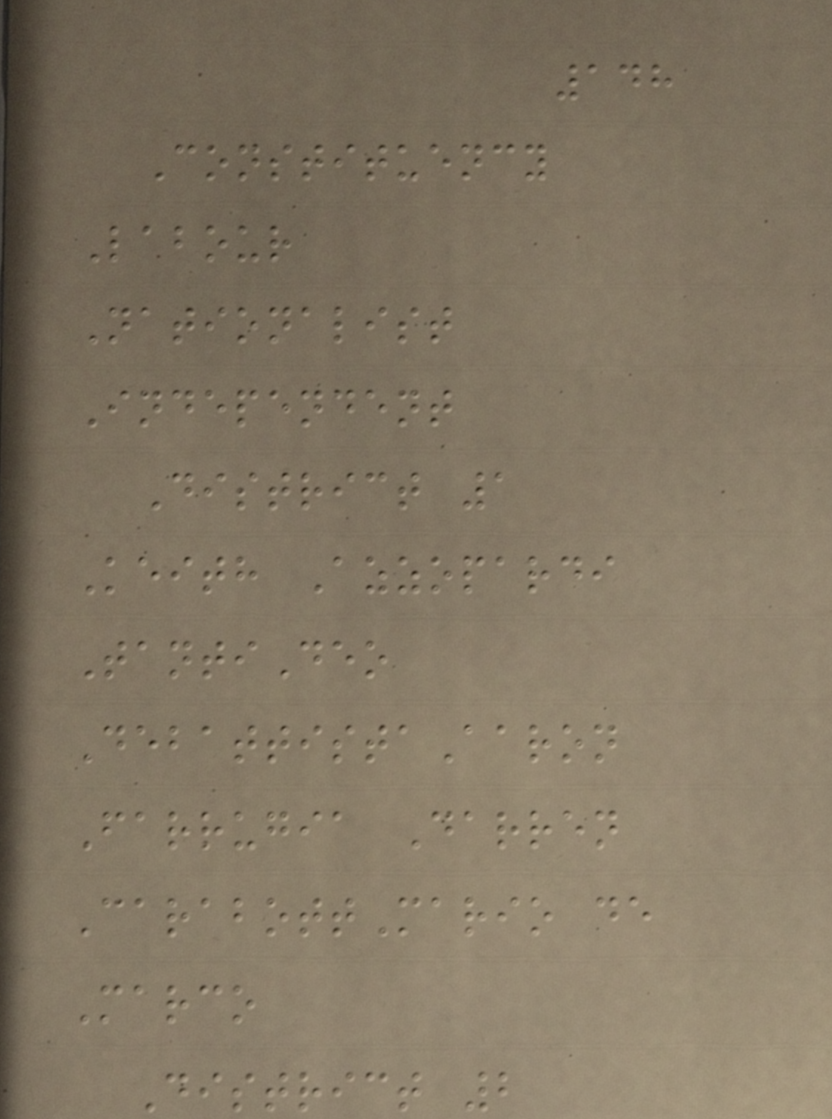148
Constituency
Labour
Nationalist
Independent
District 1
Keith Azzopardi
TantiDeo
DebattistaAaron
Farrugia Darren
CarabottMario de
Marco
District 2
